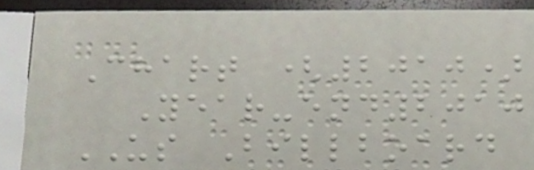Chart (2010)
Year-end2010
US Billboard
